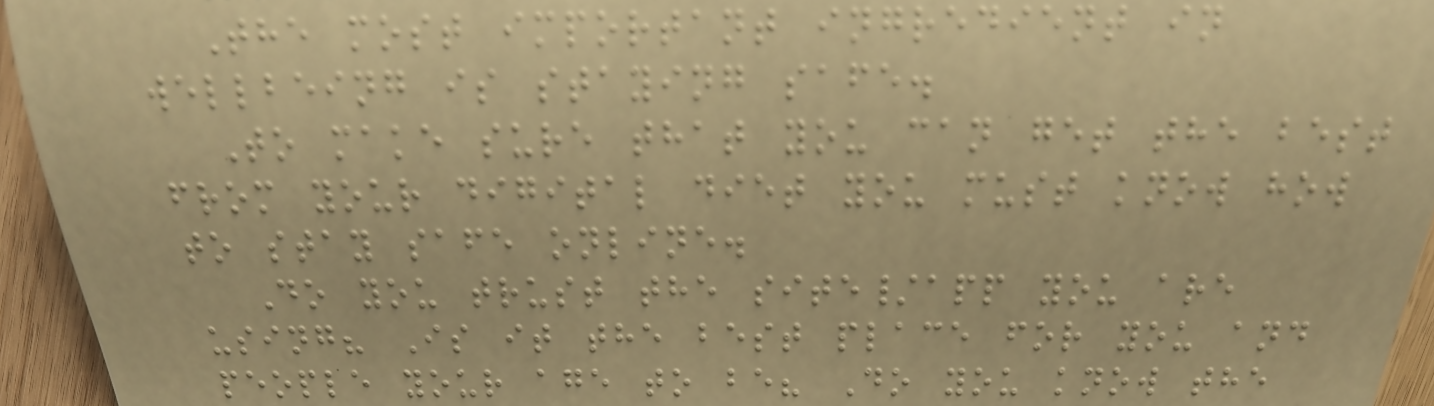The most important ingredient in
wellbeing is staying safe.
To make sure that you can get the best
from your digital diet you must know how
to stay safe online.
Do you trust the site/app you are
using? Is it the best place for you and
people your age to be? Do you know the
